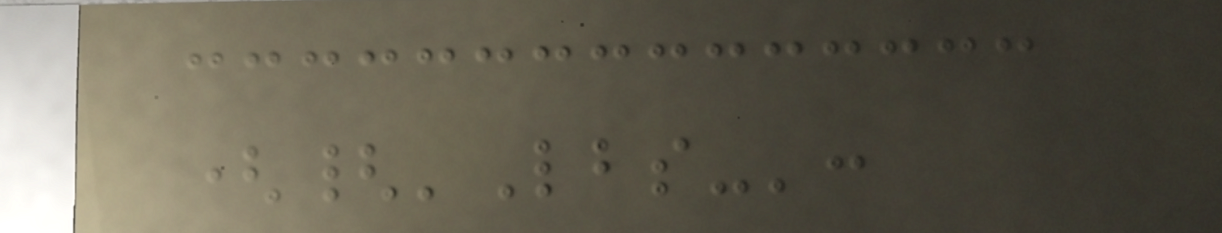({'Lbs-':
